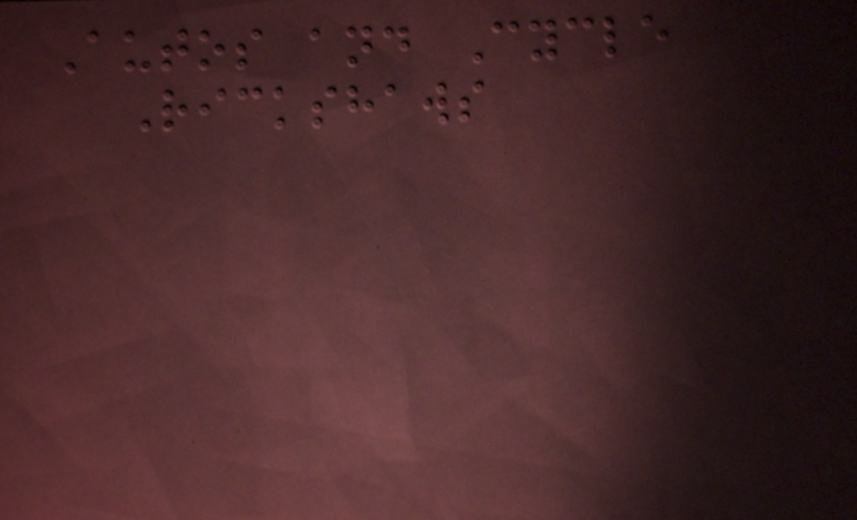Autos and Cycle
Rickshaws
